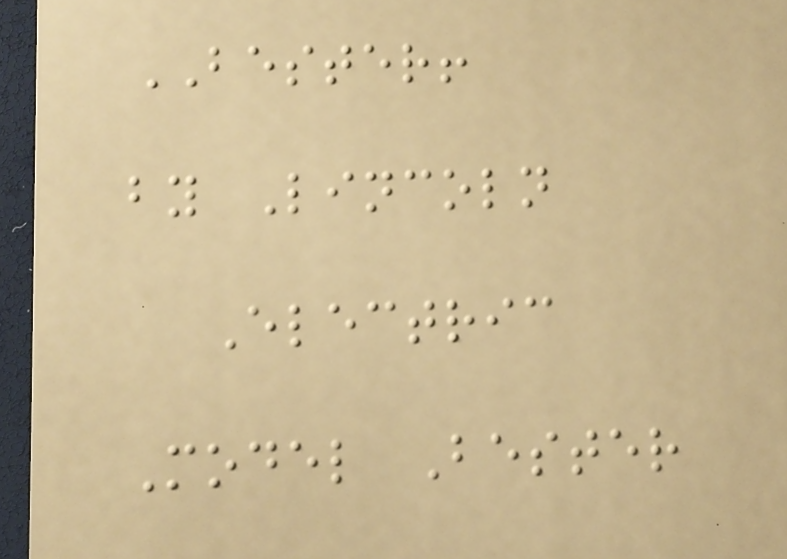BESTER!
by Lincoln
Electric
Model Bester
